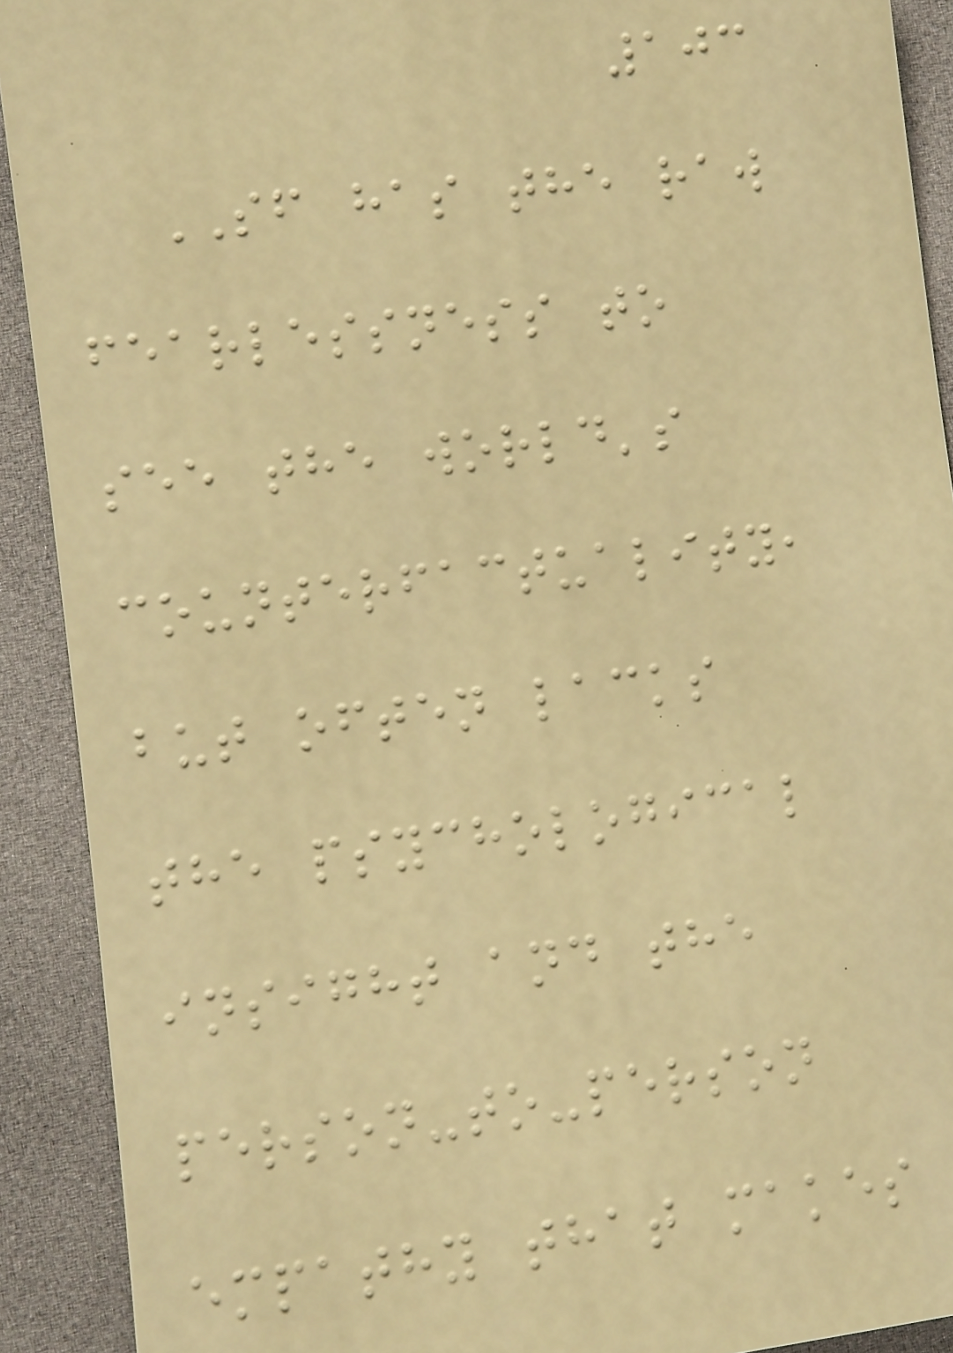103
SF has the raw
fearlessness to
see the world's
counterfactuality,
but often lacks
the psychological
insight and the
person-to-person
empathy that makes
